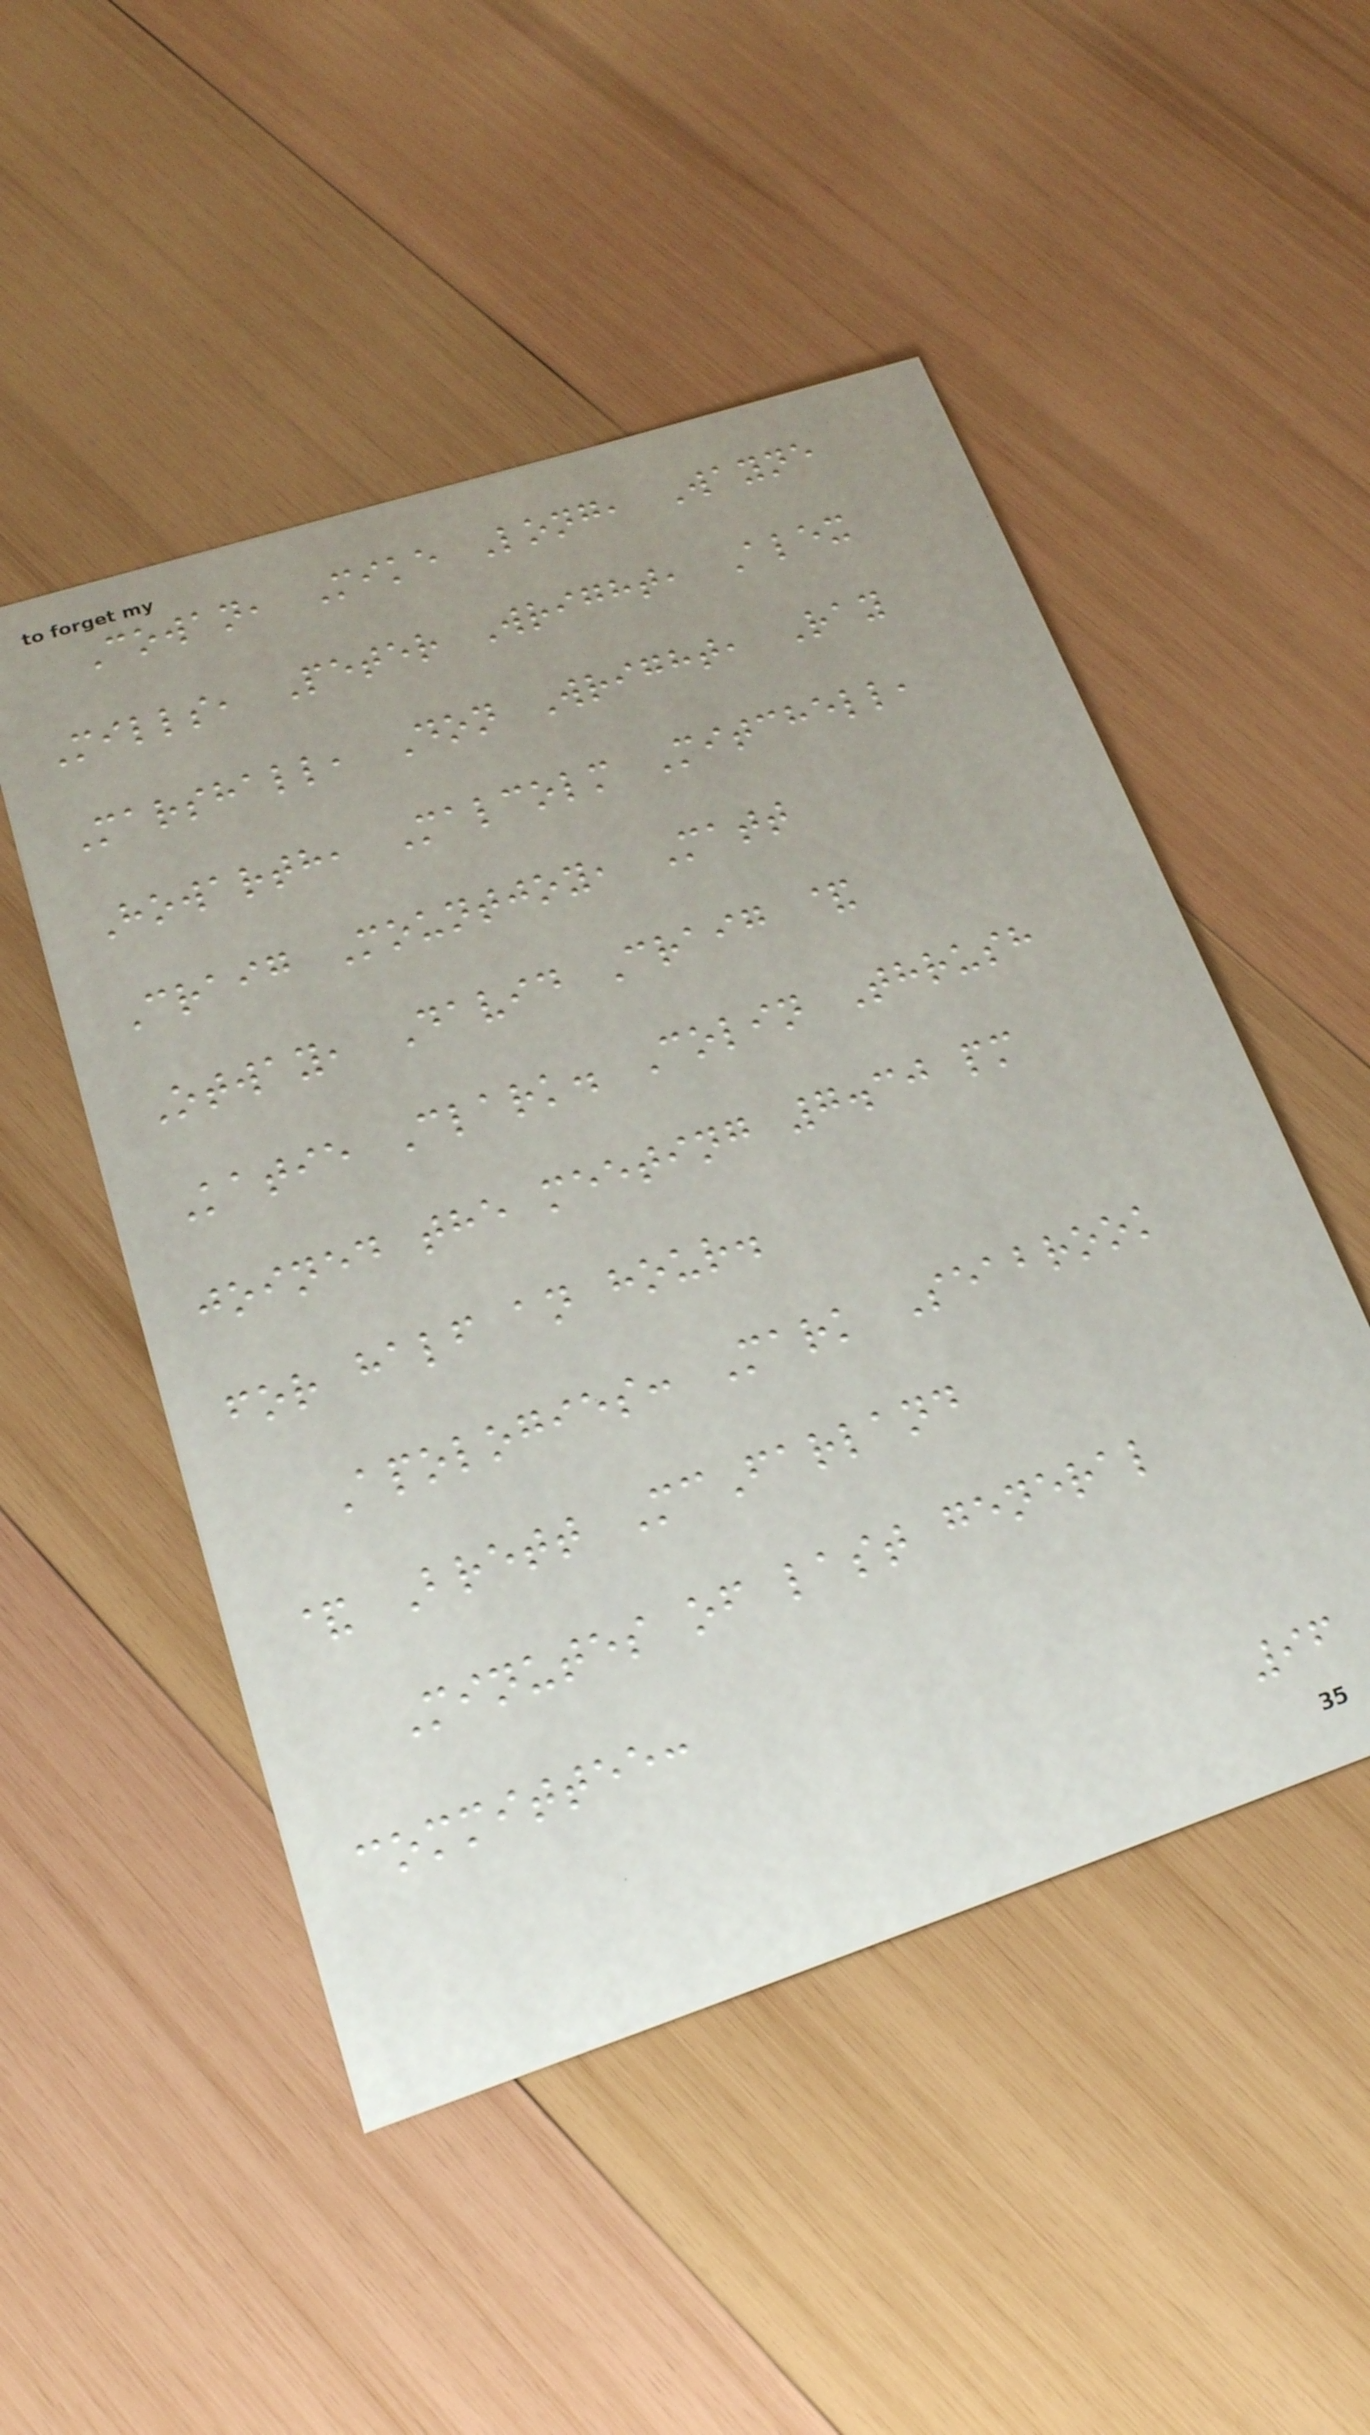Cowan, Mike Long, Wayne
Mills, Peter Wright, Alex
Marshall, Don Wright, Ray
Howarth, Malcolm Mitchell,
Craig Mountjoy, Matt
Otway, David Craig &
Katie Clark. Colin Thrush
joined the meeting 7.30 pm
for half an hour.
Apologies: Mark Seabrook
& Brett McFarland
Minutes of last general
committee:
96
